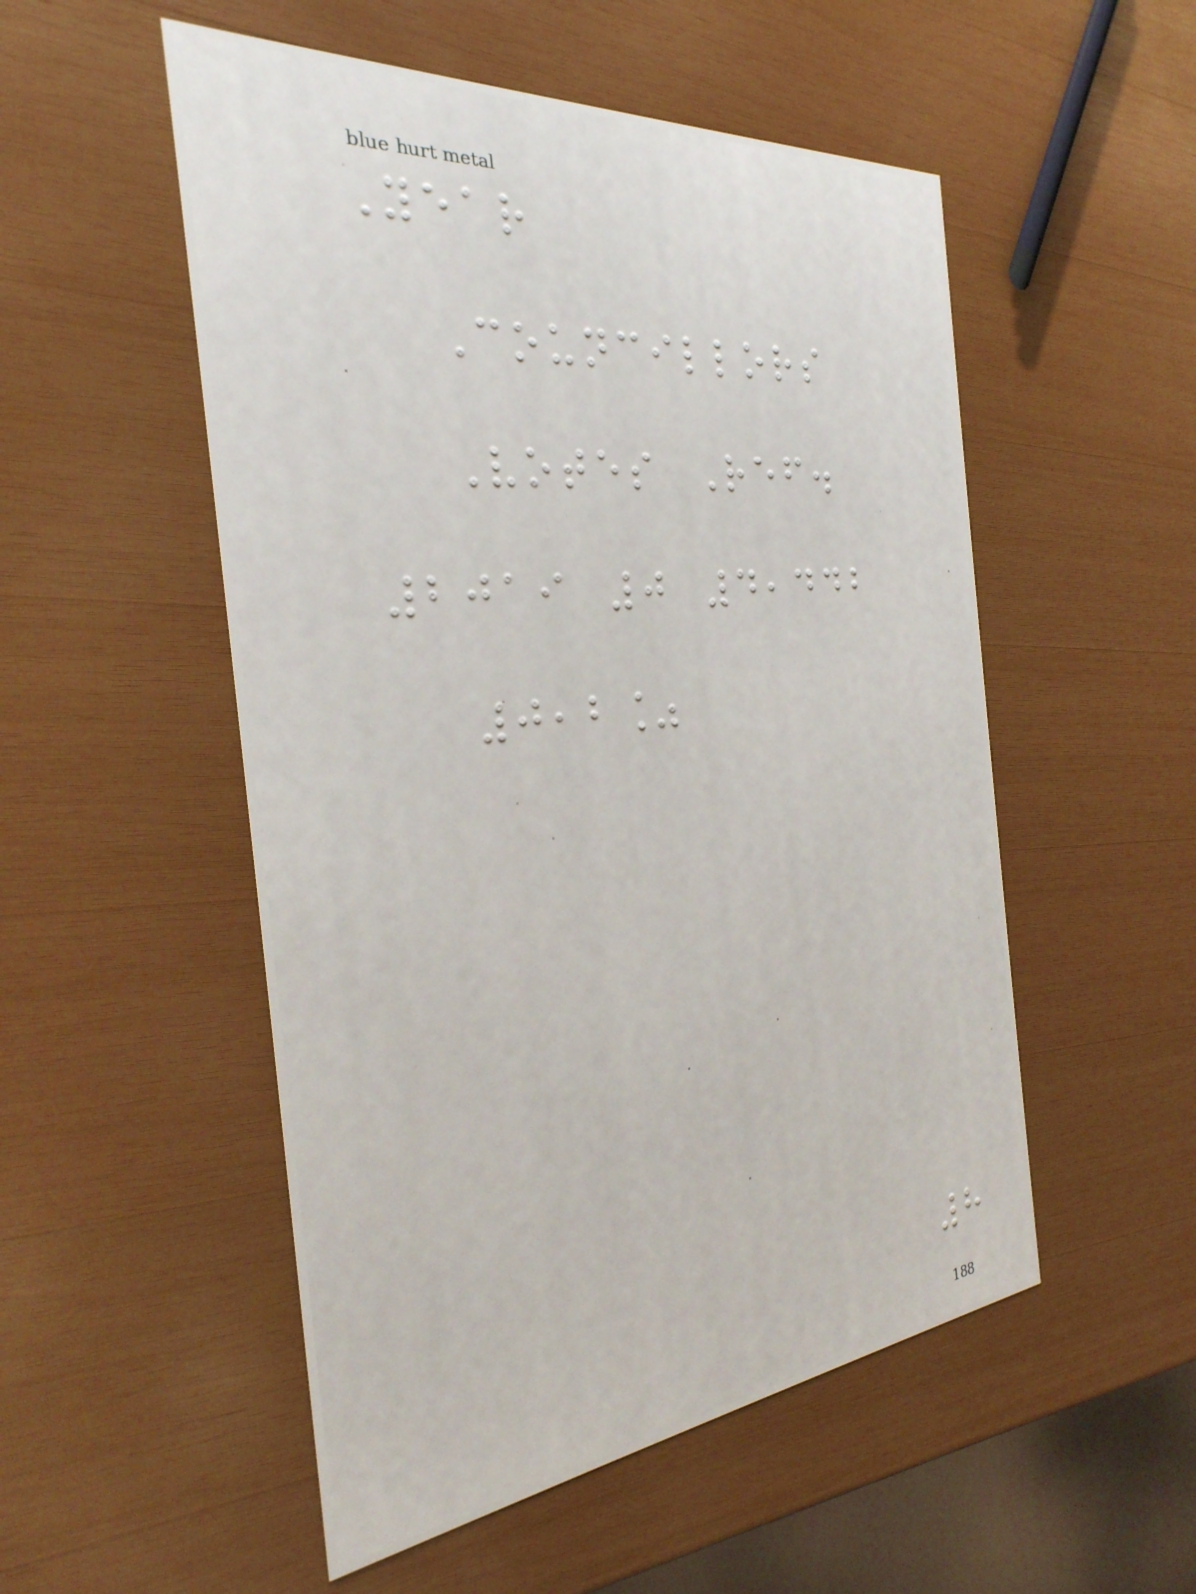Year
Councillors
Votes Ref.
2019 0 4,442
0,2%
8
